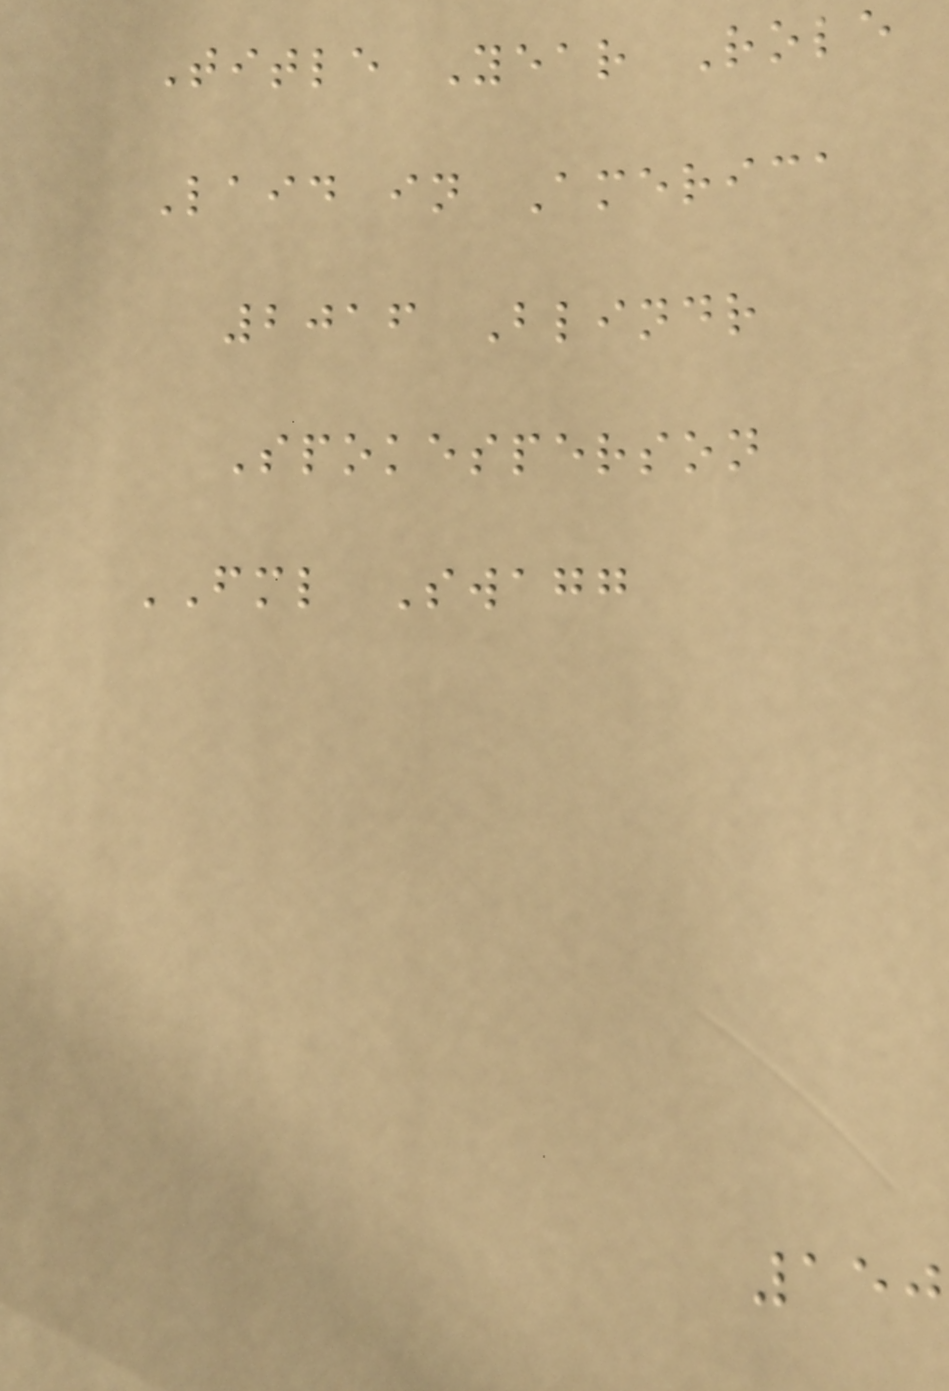Title Year Role
Laid in America
2016 Blindr
Spokesperson
FML Swagg
150
